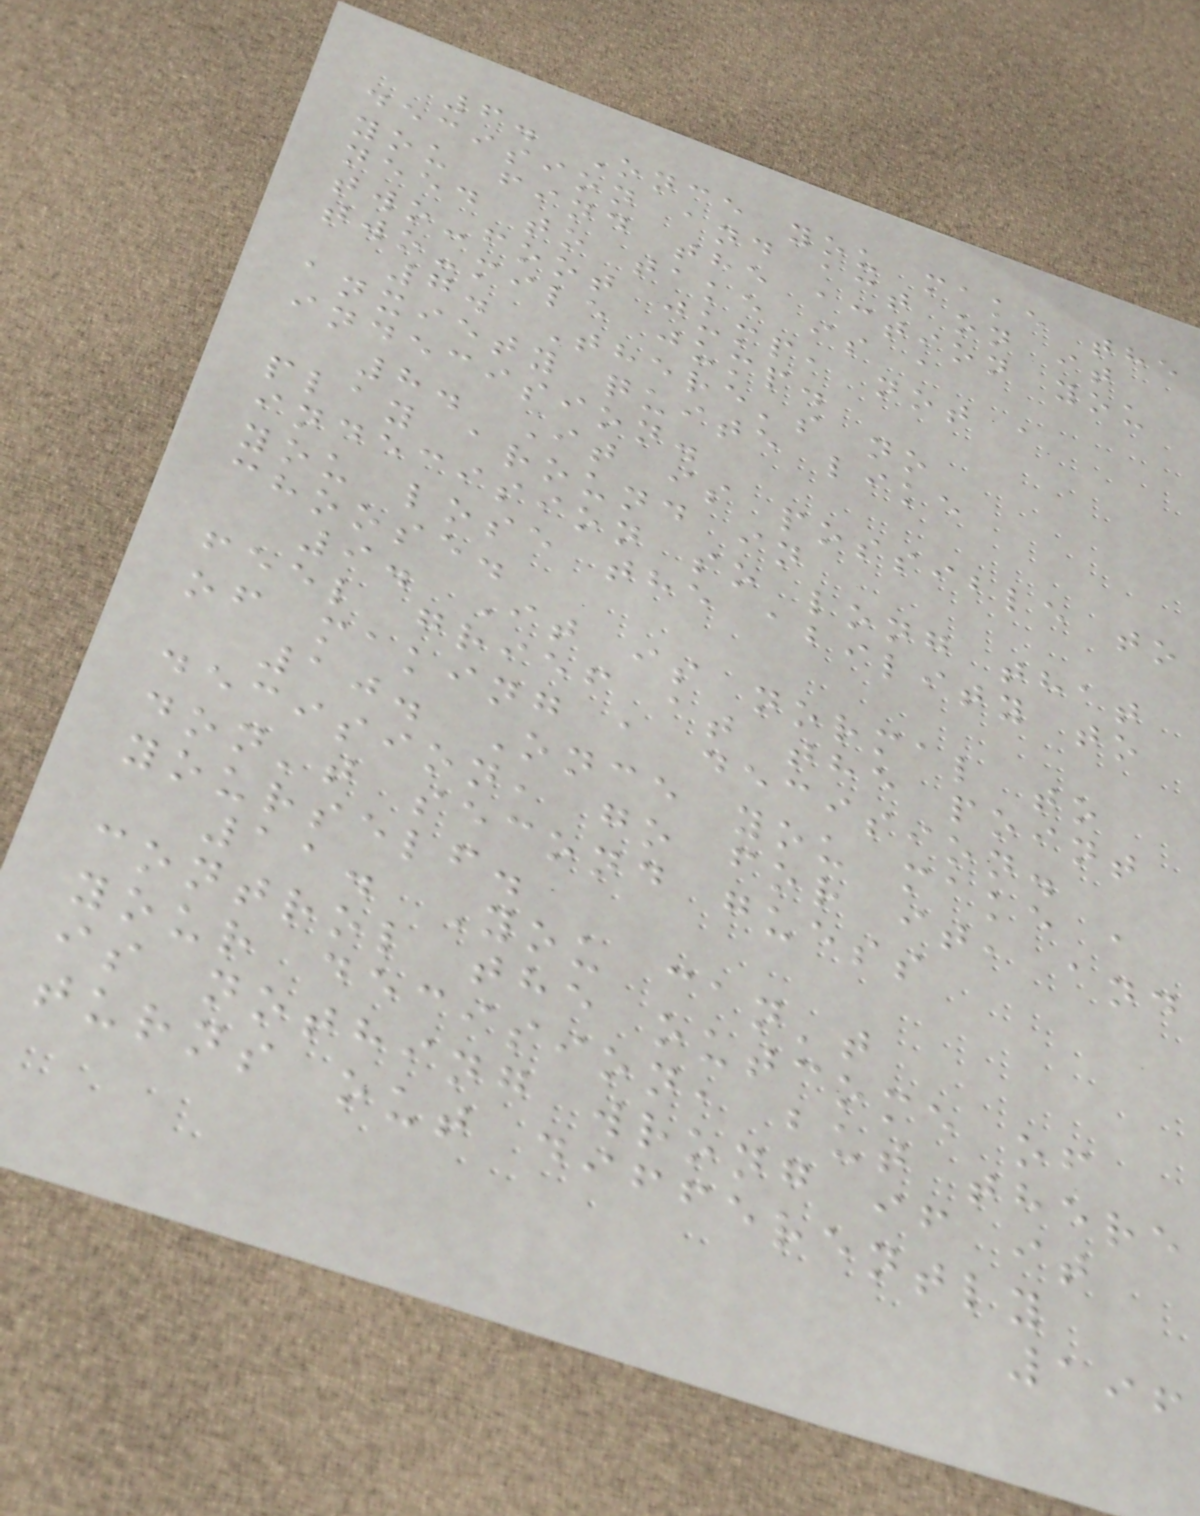6. Once you make the
decision and act on it
you find the action you
need to take is a
two-foot jump, not a
two-mile jump.
7. There's no
anxiety quite like
indecision.
8. It is possible to
play around in
indecision so long that
you lose the ability to
choose.
9. It is normal to
feel grief at the point
of making a decision.
10. Once you make a
decision, go for it, and
don't second guess
yourself.
11. You can't
control the outcome of
your decision, but there
is nothing wrong if it
turns out differently
196
